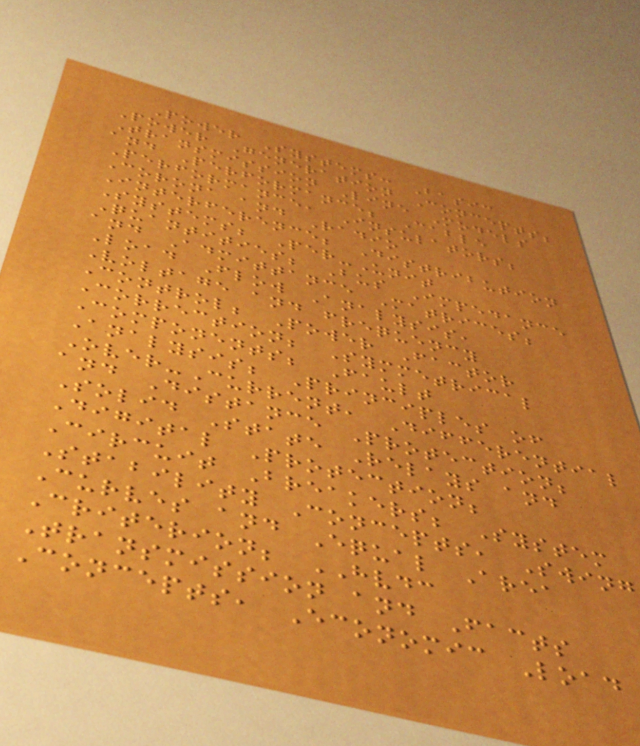Power Systems: Basic
Power Generation Concepts;
Transmission Line Models
and Performance; Cable
Performance, Insulators;
Corona and Radio
Interference; Distribution
Systems; Per-Unit
Quantities; Bus Impedance
and Admittance Matrices;
Load Flow Analysis,
Voltage and frequency
Control; Power Factor
Correction; Symmetrical
Components; Fault
Analysis; Principles of
Over-Current, Differential
and Distance Protection;
Solid State Relays and
Digital Protection;
Circuit Breakers; System
Stability Concepts, Swing
Curves and Equal Area
Criterion; HVDC
Transmission and Facts
Concepts, Economic Load
